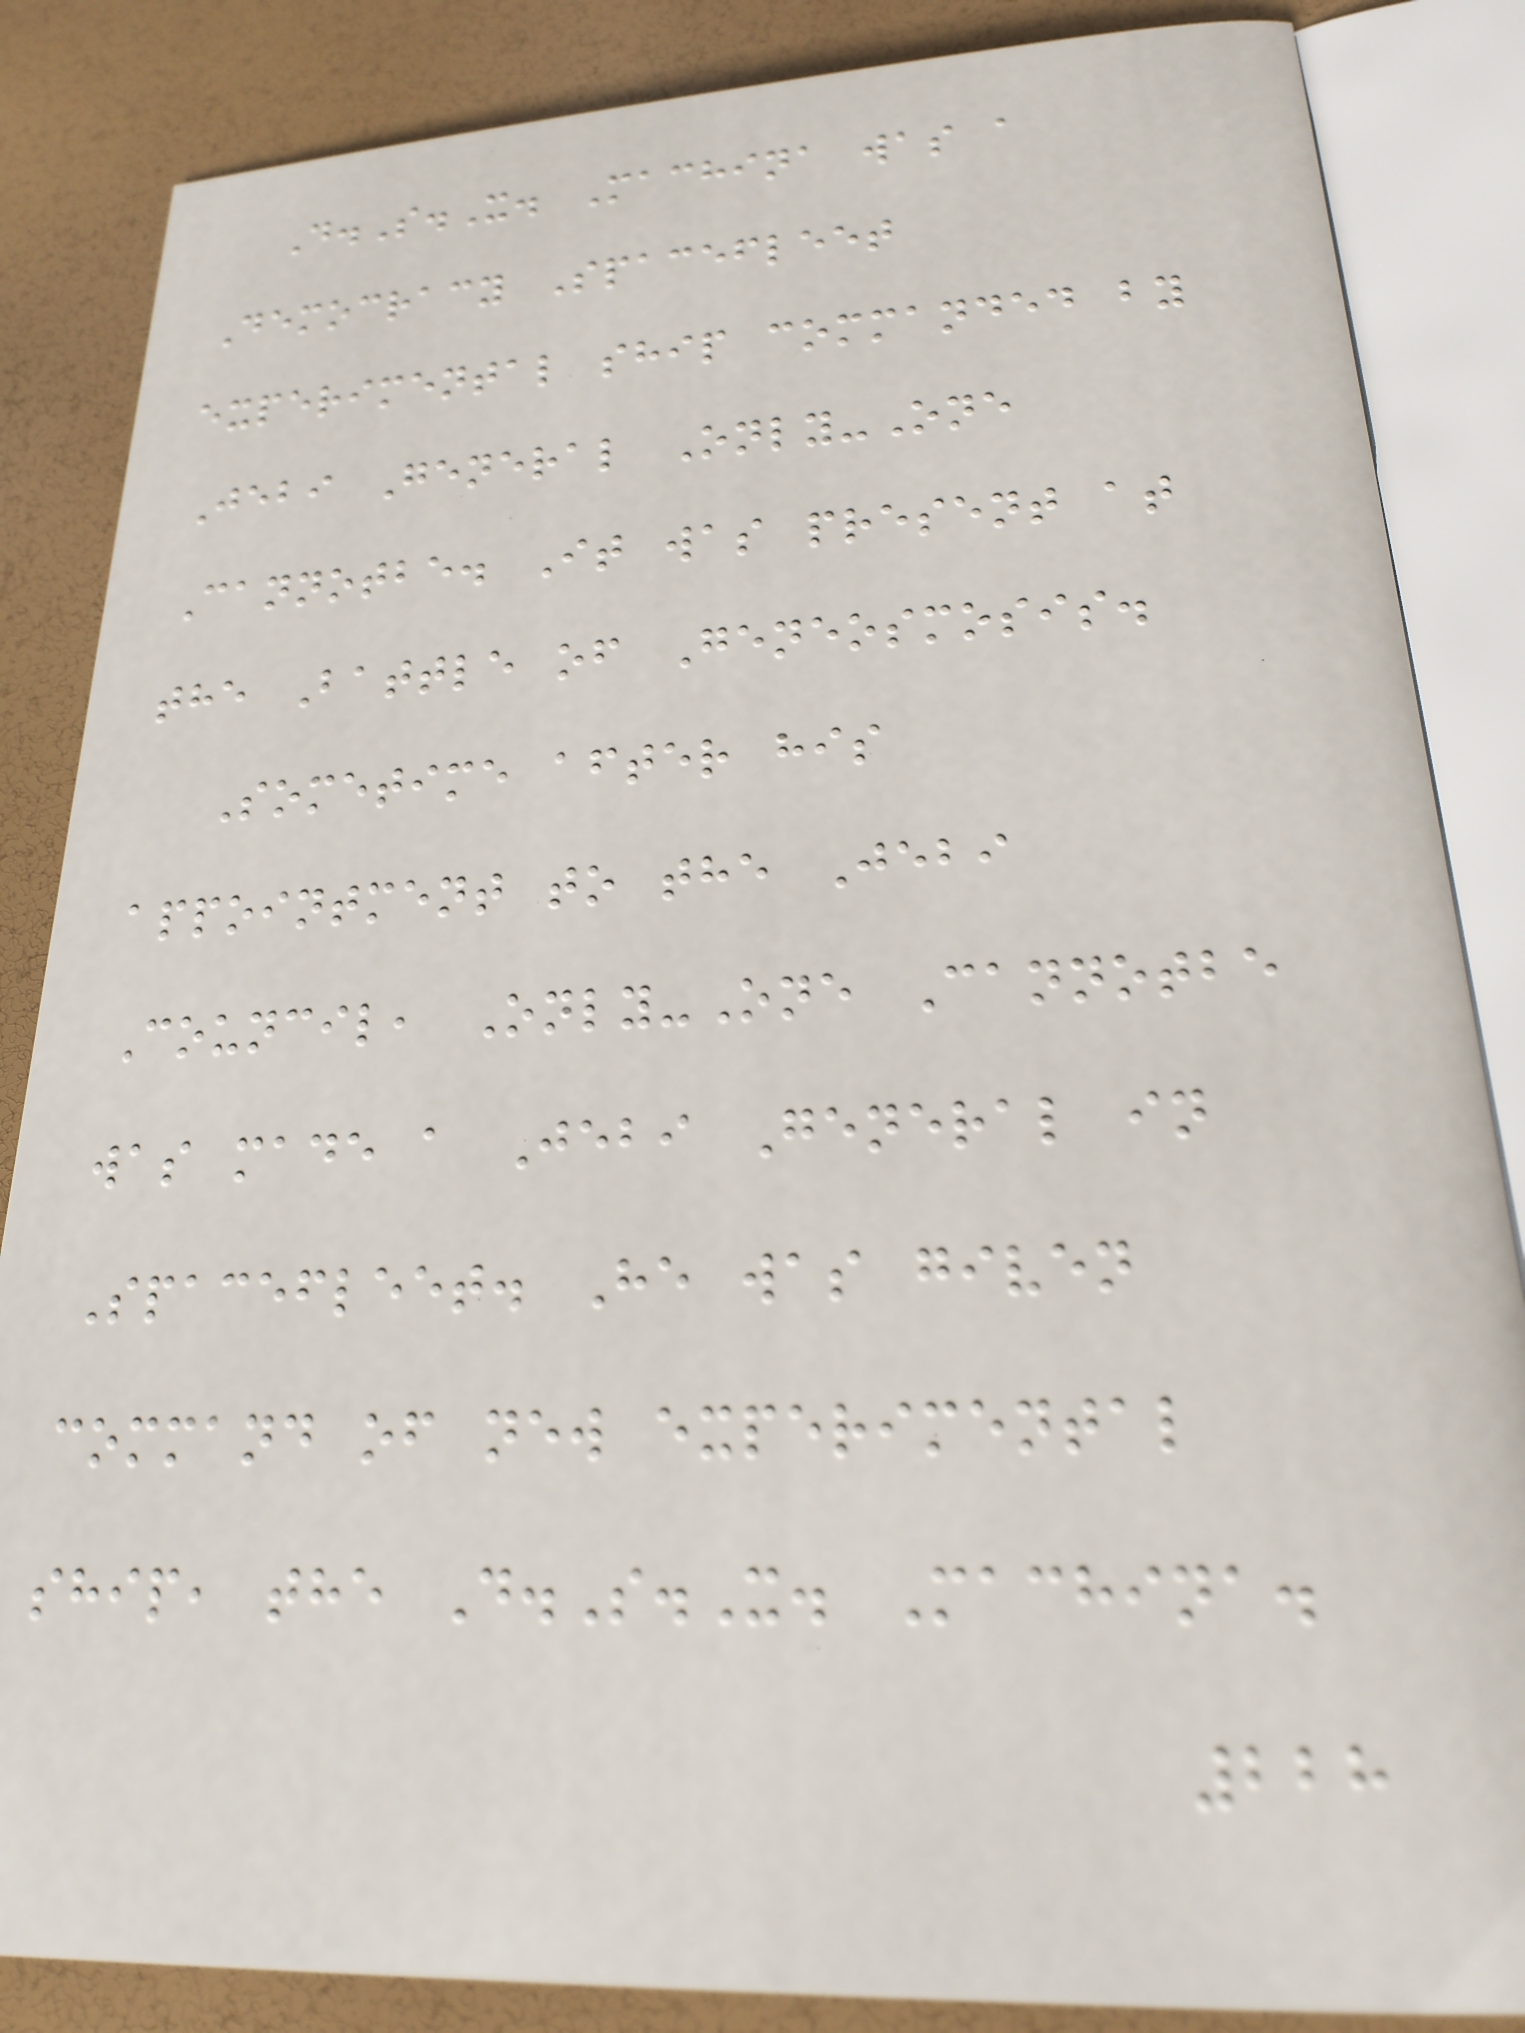D.S.X. Machina was a
Democracy Spacefleet
experimental ship commanded by
Jebi General Only-One
Cannotbe. It was present at
the Battle of Geneosmosis.
Sometime after his
appointment to the Jebi
Council, Only-One Cannotbe
was made a Jebi General in
Spacefleet. He was given
command of new experimental
ship, the D.S.X. Machina.
228
